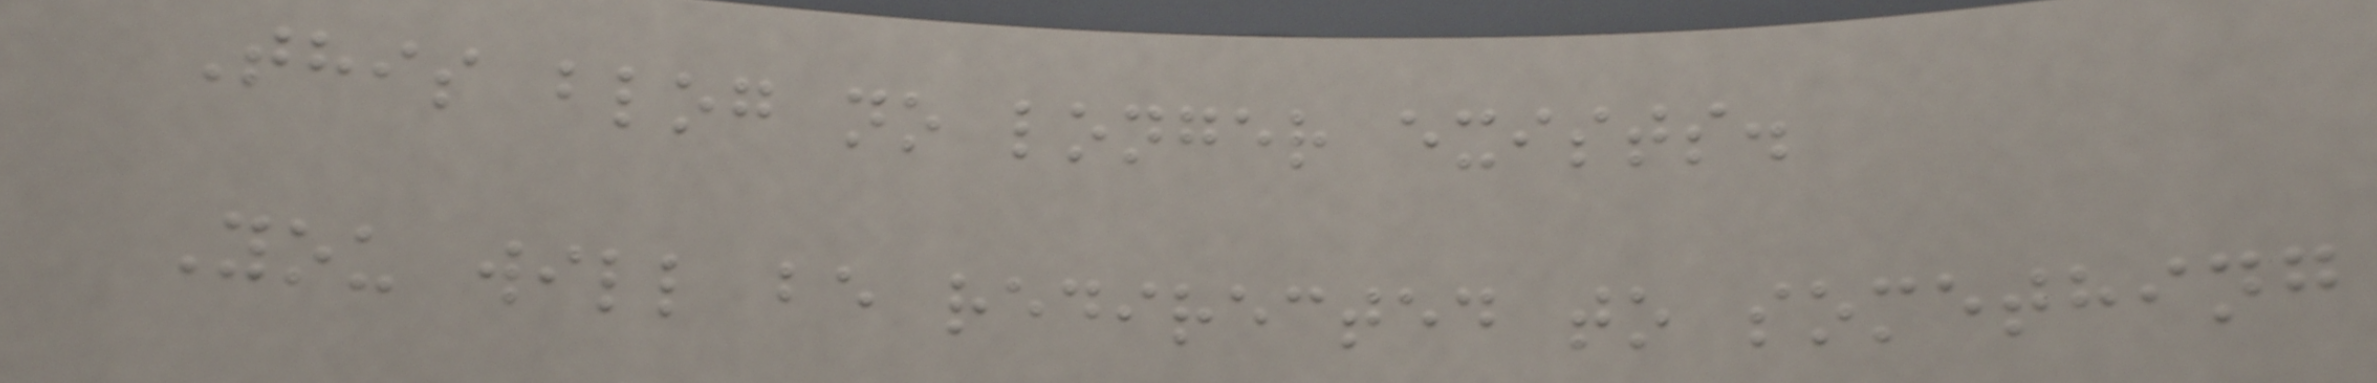This blog no longer exists.
You will be redirected to something
